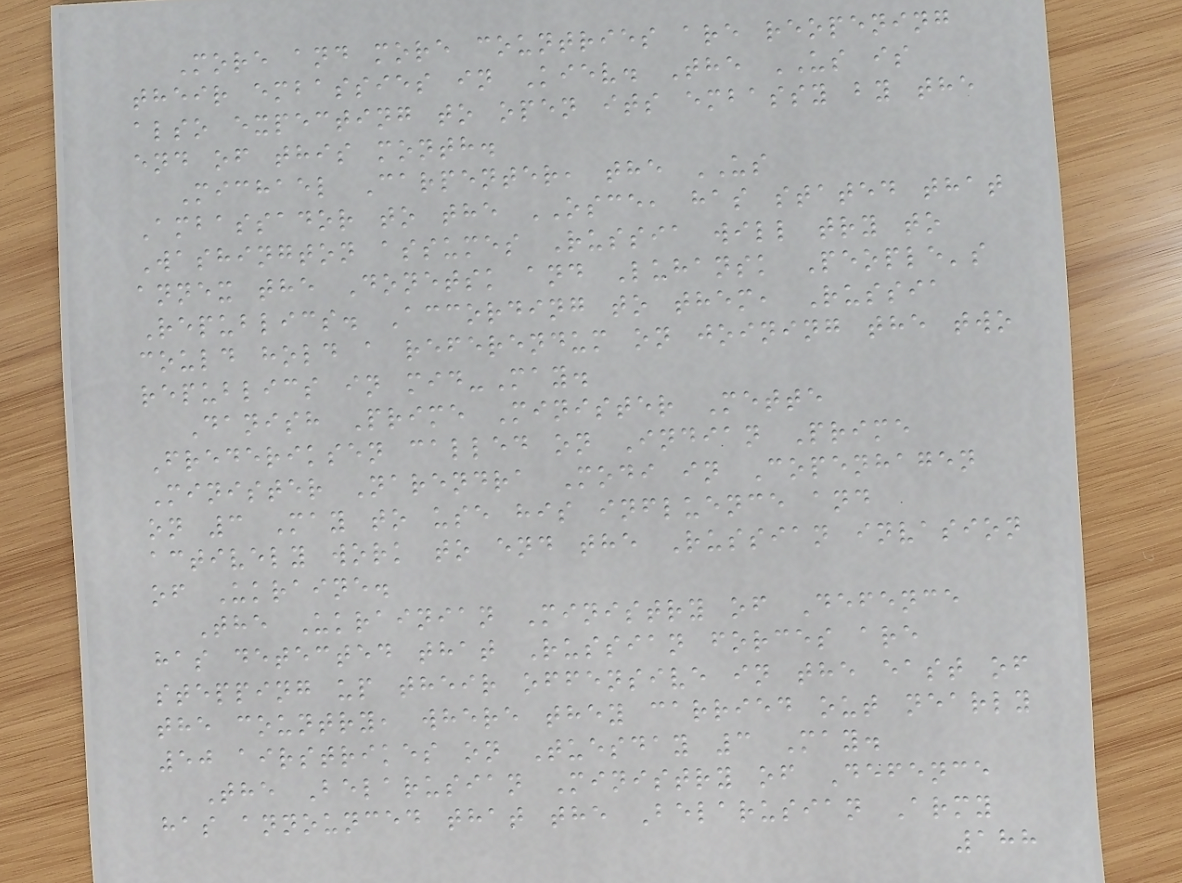More and more countries are reopening
their embassies in Kiev. The US is
also expecting to open its embassy by the
end of this month.
Michael Carpenter, the US
Ambassador to the OSCE, has stated that
Washington assumes Russia will try to
annex the Donetsk and Luhansk People's
Republics. According to them, Russia
could hold a referendum on joining the two
republics in mid-May.
Danish Prime Minister Mette
Frederiksen called on Indian Prime
Minister Narendra Modi in Copenhagen
on 3 May to use his influence and
actively work to end the Russian invasion
of Ukraine.
The Ukrainian Ministry of Defence
has detected that Russian forces are
stepping up their offensive in the east of
the country, where they carried out nearly
50 airstrikes on Tuesday 3 May.
The Belarusian Ministry of Defence
has announced that the Belarusian Army
188
